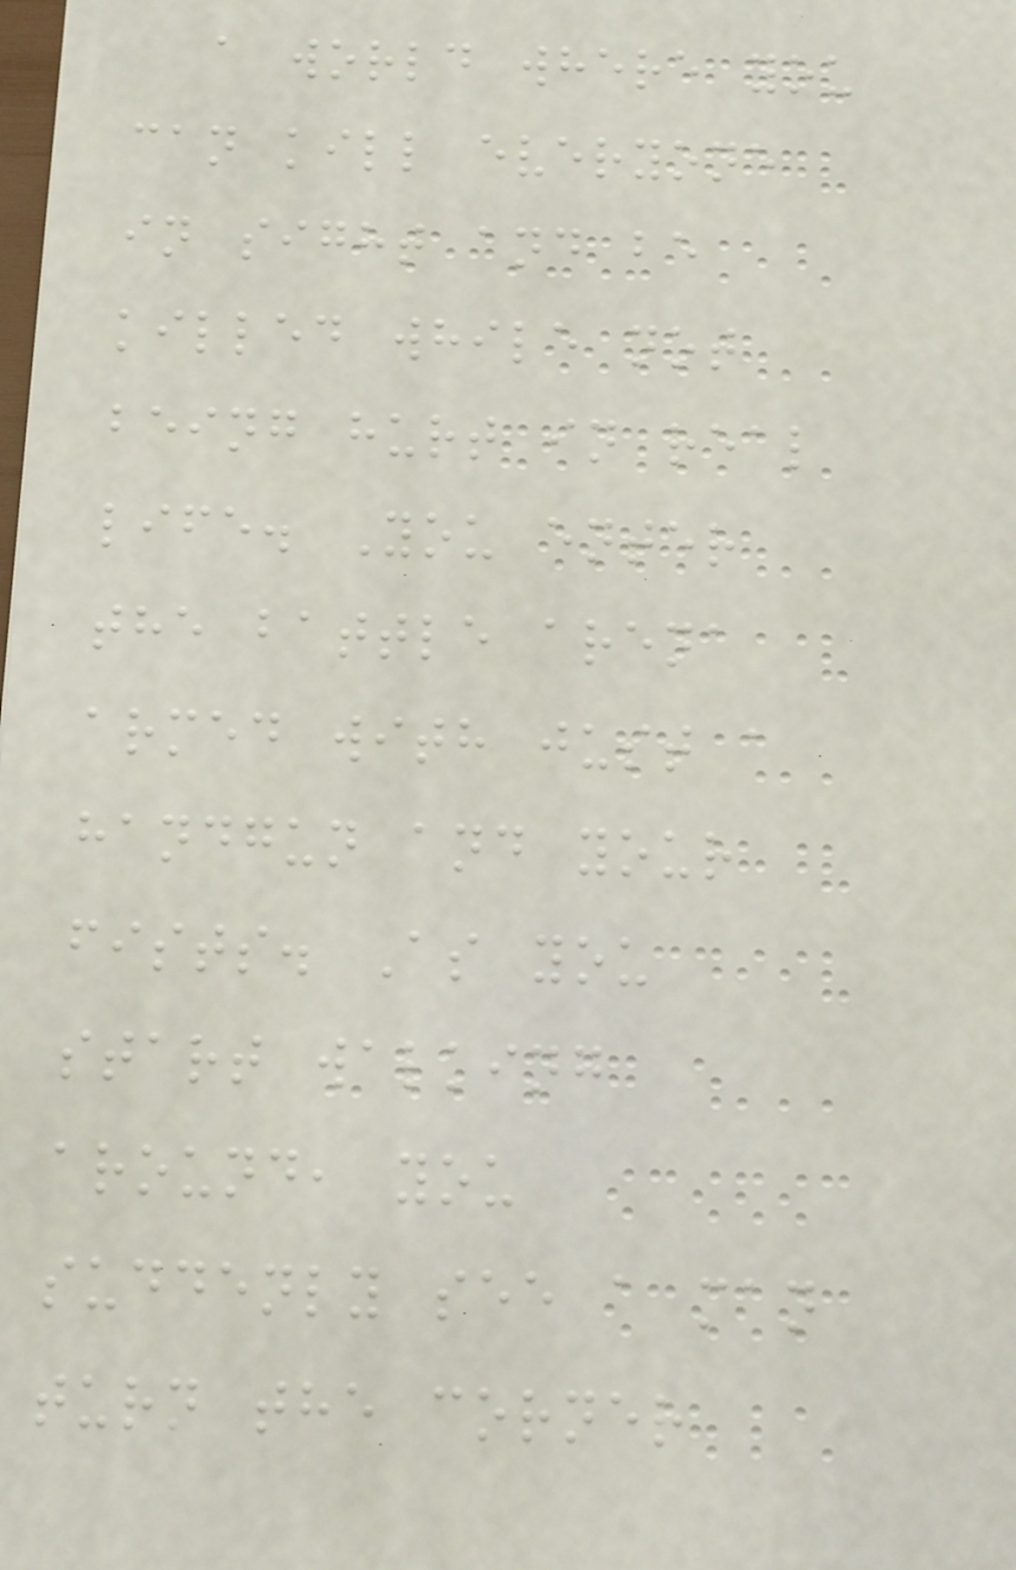a world where you
can kill everyone
in sight and be
killed while not
being hurt in real
life. You enter
the battle arena
armed with just a
handgun and your
fists. As you
start walking
around, you
suddenly see a man
turn the corner
